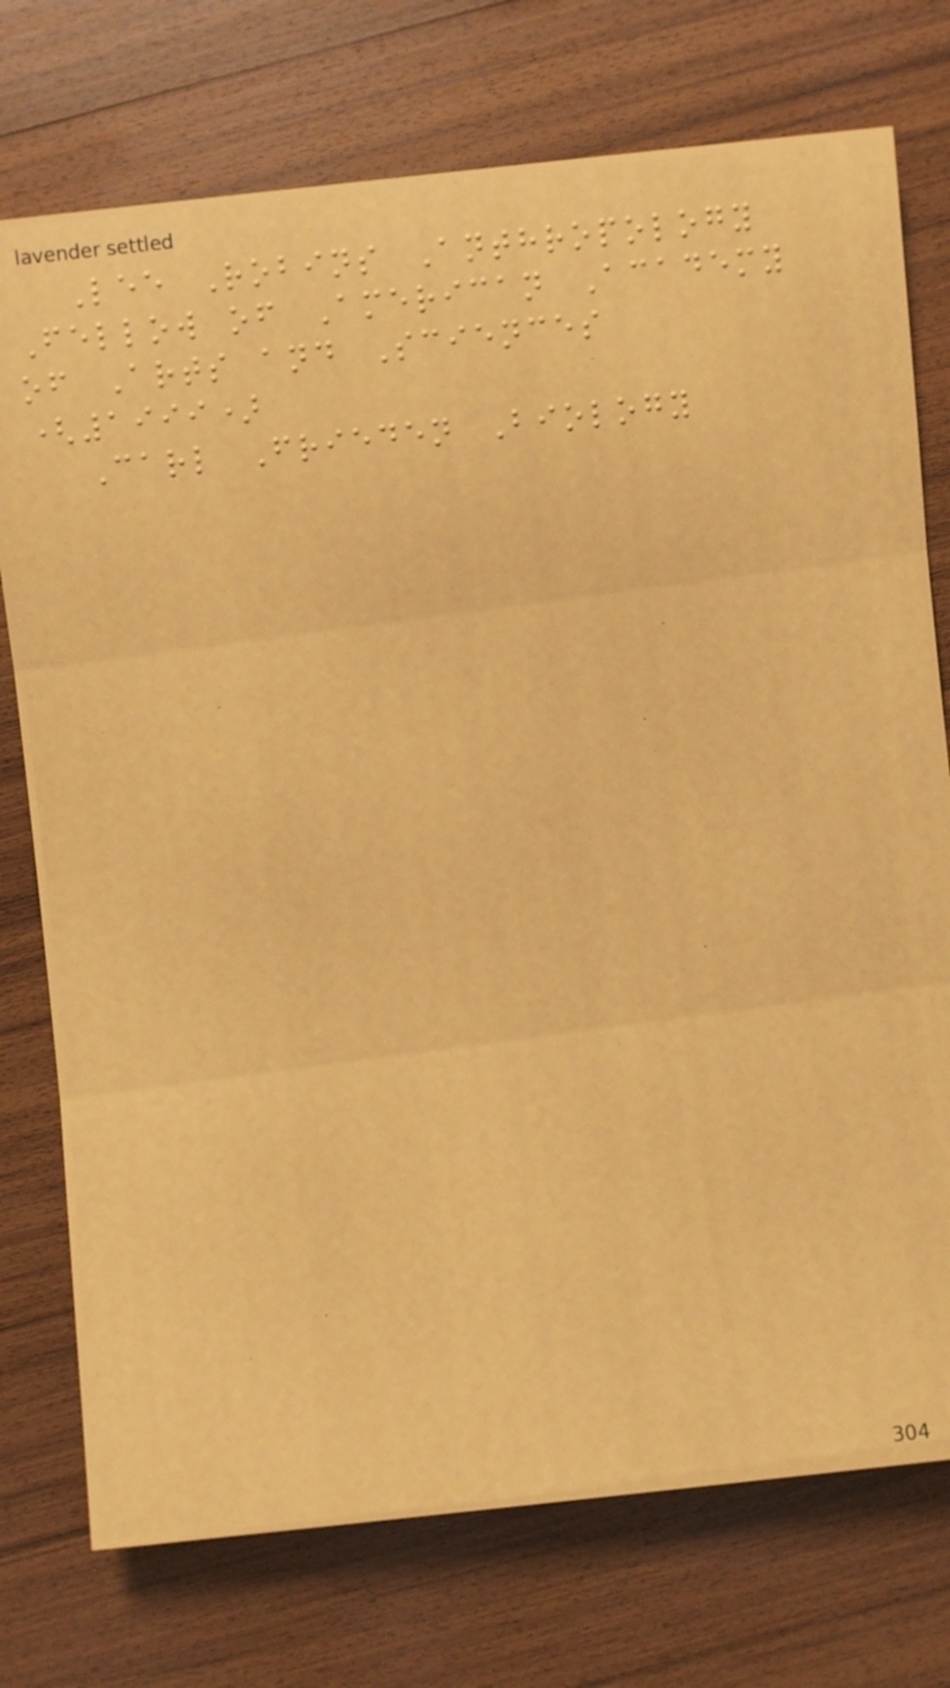Lee Robins Anthropology
Fellow of American Academy
of Arts and Sciences
(1999)
Carl Frieden Biology
